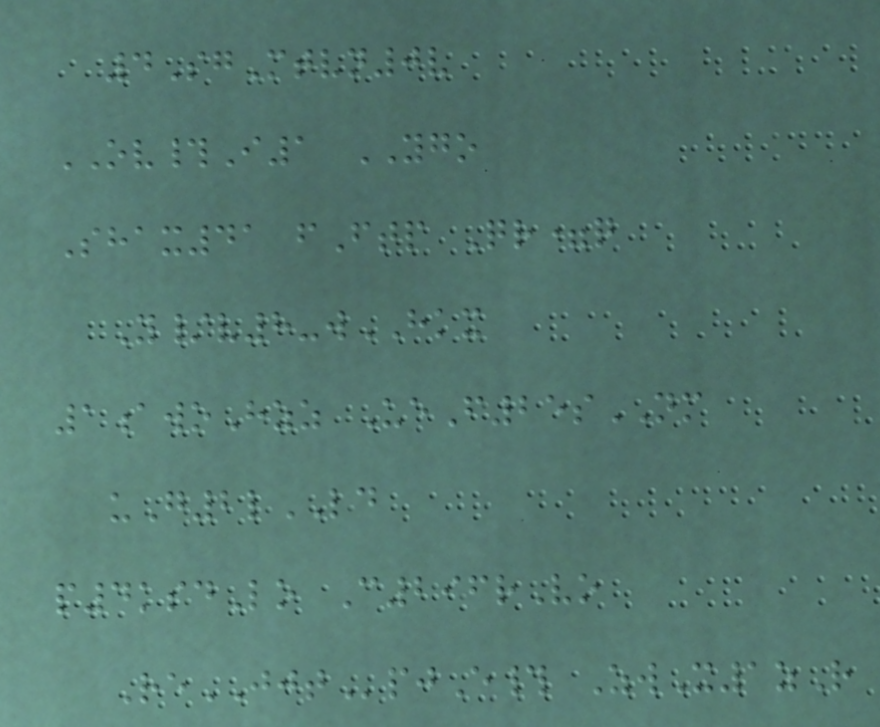4SgMtvn0v
OV#I1 YGO
Shax41 fFtp Qr=q
Y/v8-wHKX
1awoHzz UeF25sNM
uG2lLD
p4ksdLo C296rVo
ReJJTpjE# ZwX1zR
